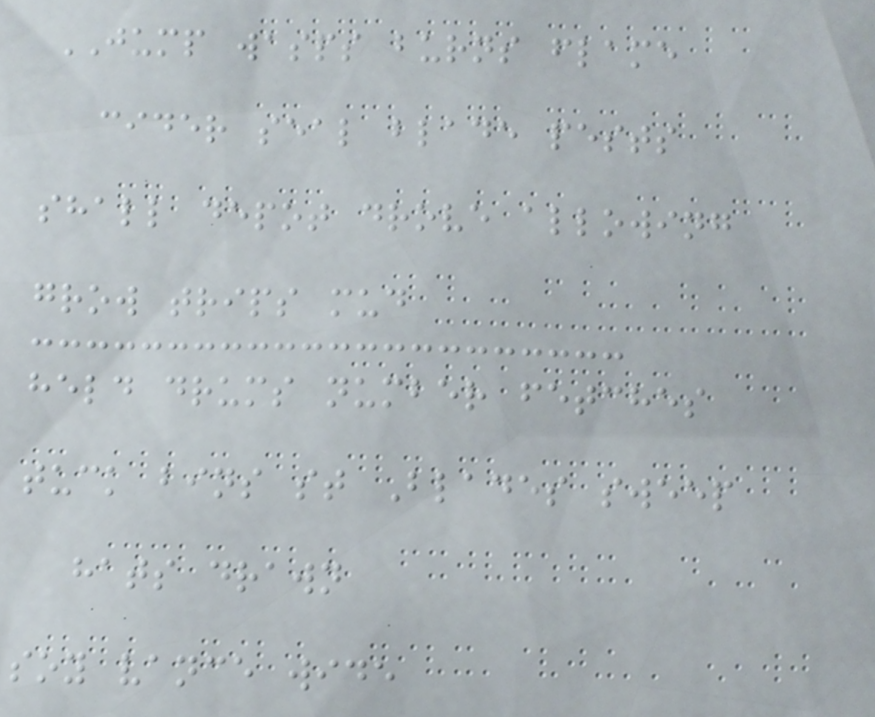JUMP wasps burns flame
cider seal blade pests
shall depot drove allowing
grow trips mud
held drums number fetches
tuck bins st Blades sweep
hats drawn
soy vance wide
